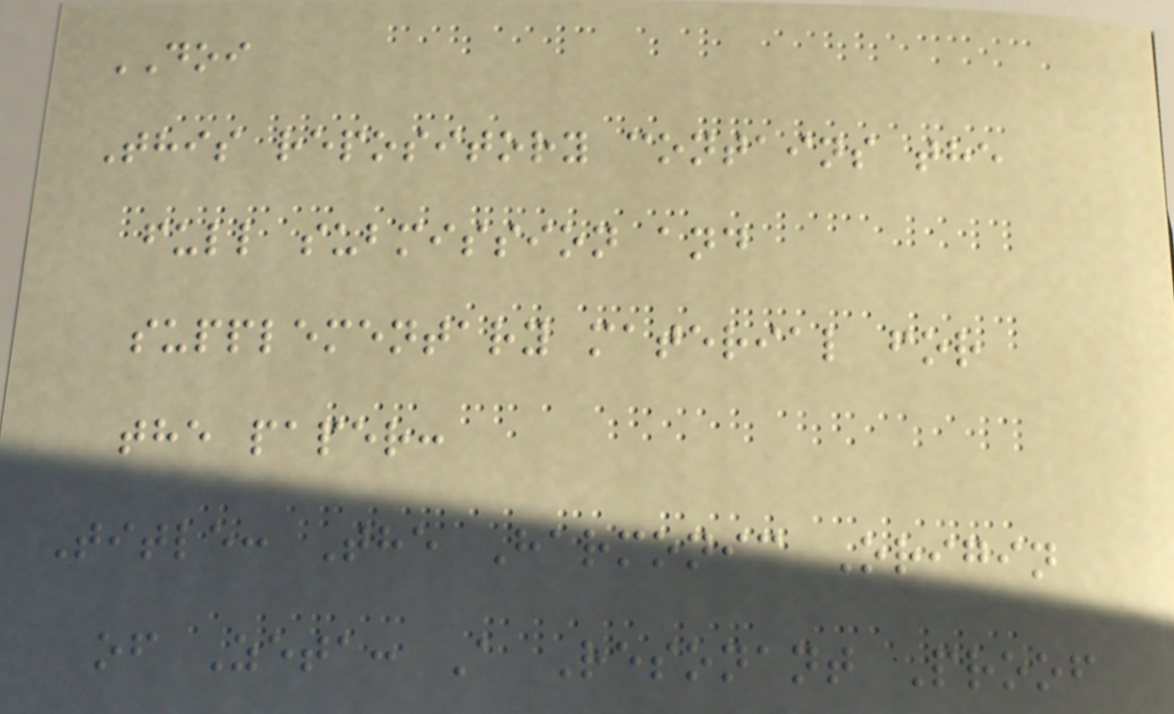DOI
This repository contains the
full submission and
supplementary material for
the paper:
Title: The Harmonic Origin
of Zeta: A Resonant Proof
